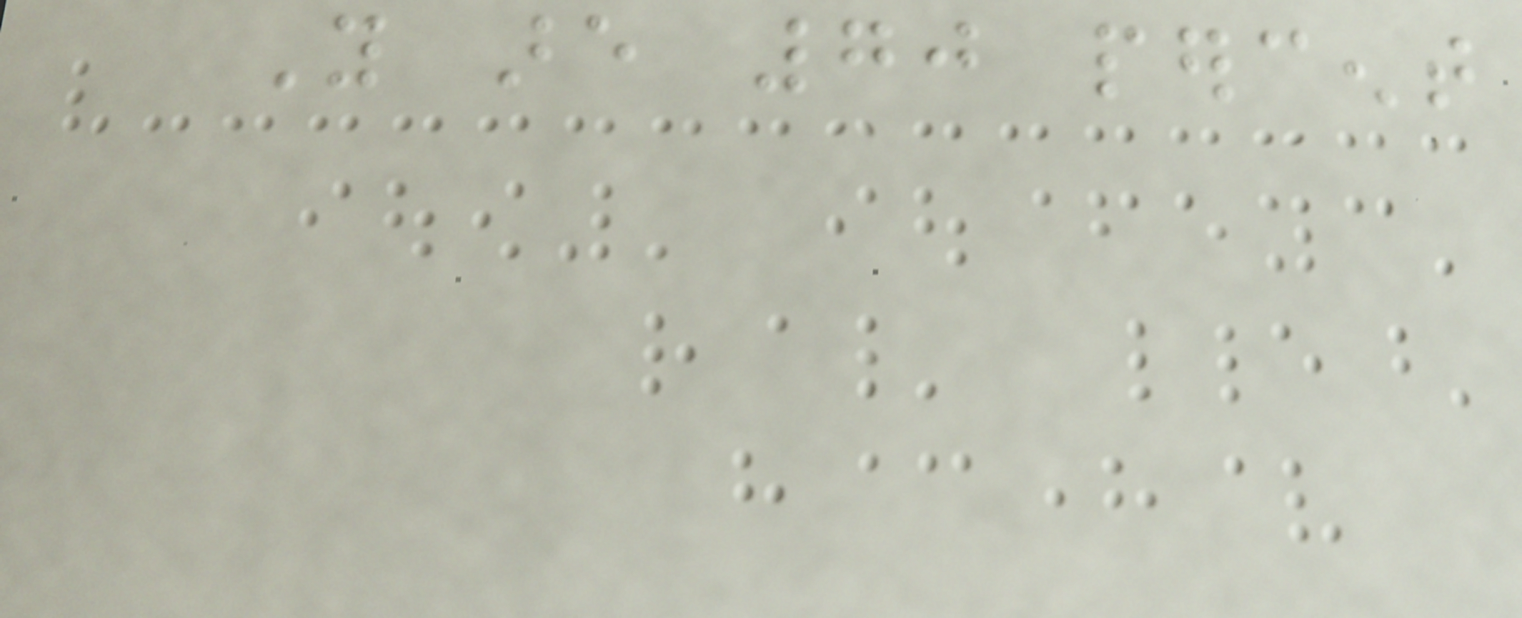You are 70 percent
